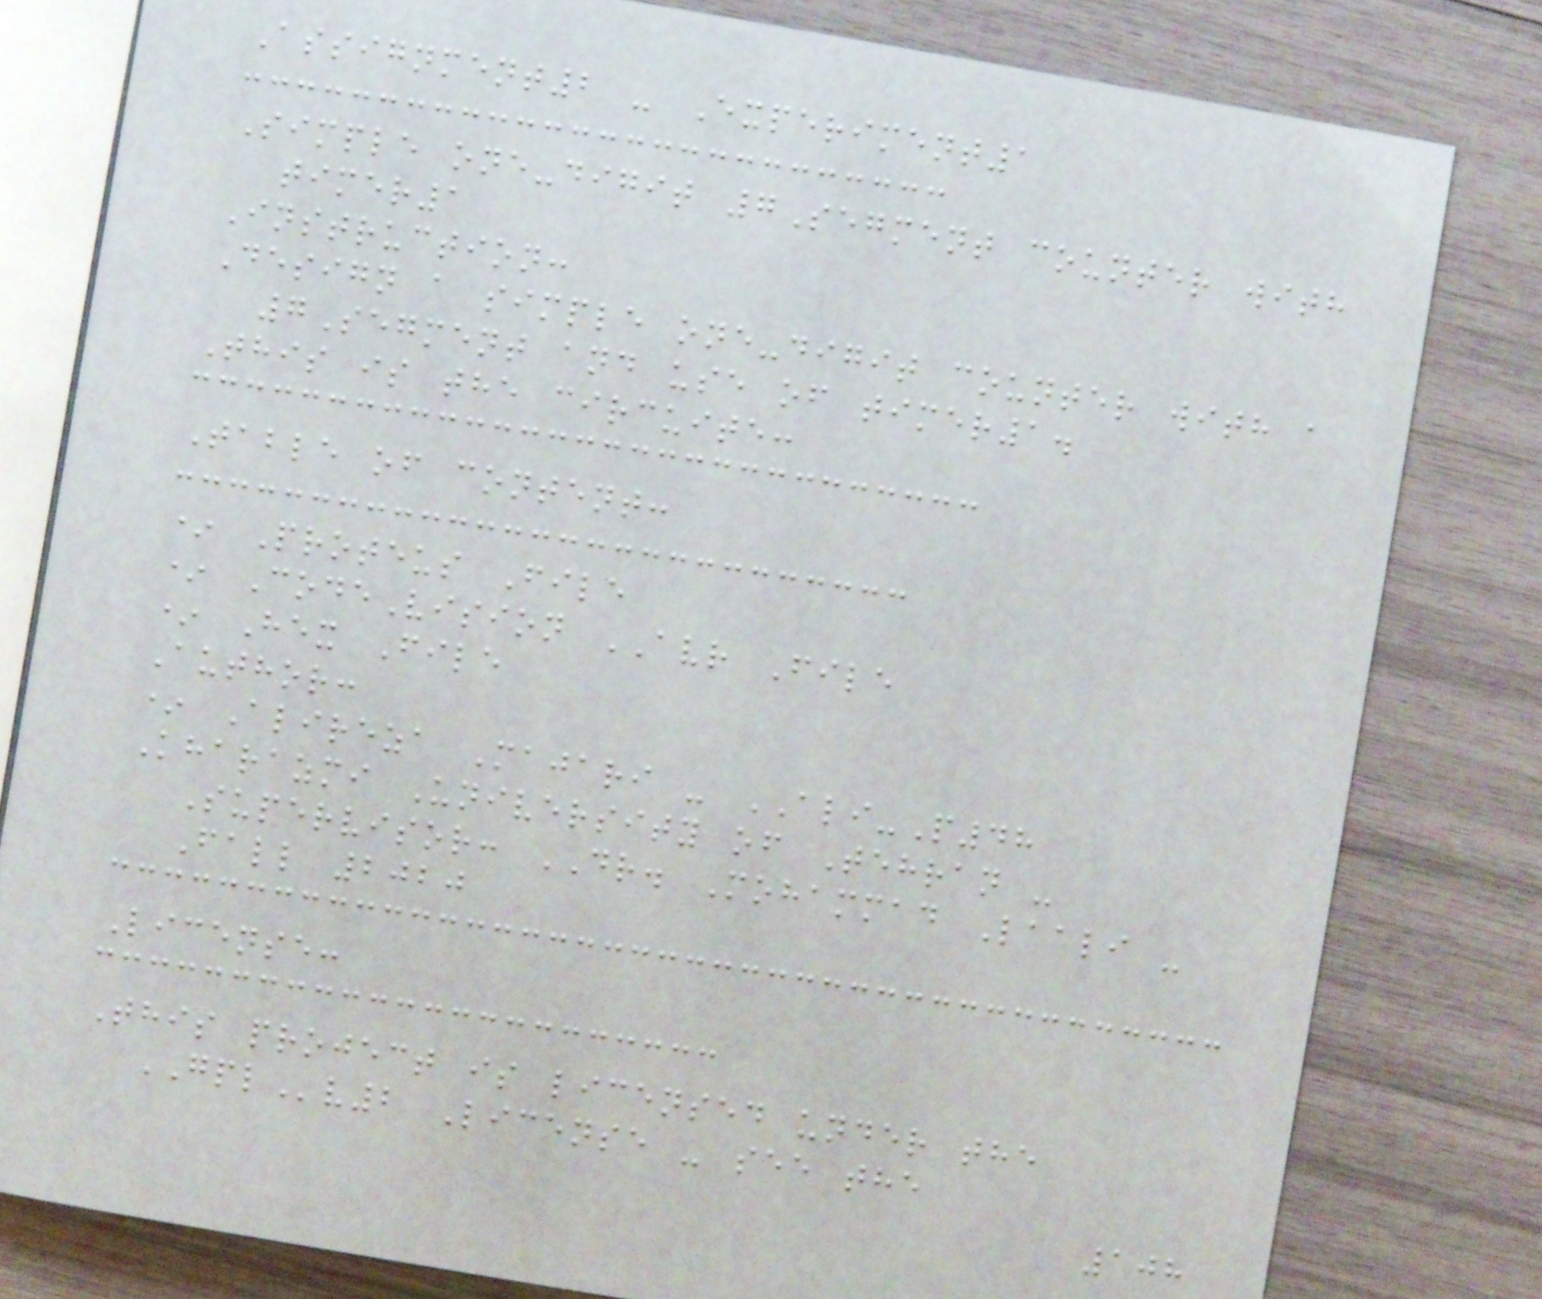Assignment2 - Experiment1
Simple one-digit 7Segment counter with
timer1
Instruction:
Design a simple one-digit counter with a
7Segment and use of timer1.
This is the circuite:
Table of content:
* Proteus File
* CodeVision AVR File
* Hex File
Author:
* Alireza Majari - ALI-P48
Kharazmi University of Tehran -
Supervisor: DR. Mohammad Laali -
Fall 2020
License:
This project is licensed under the
GPLv2 License - see the
108
